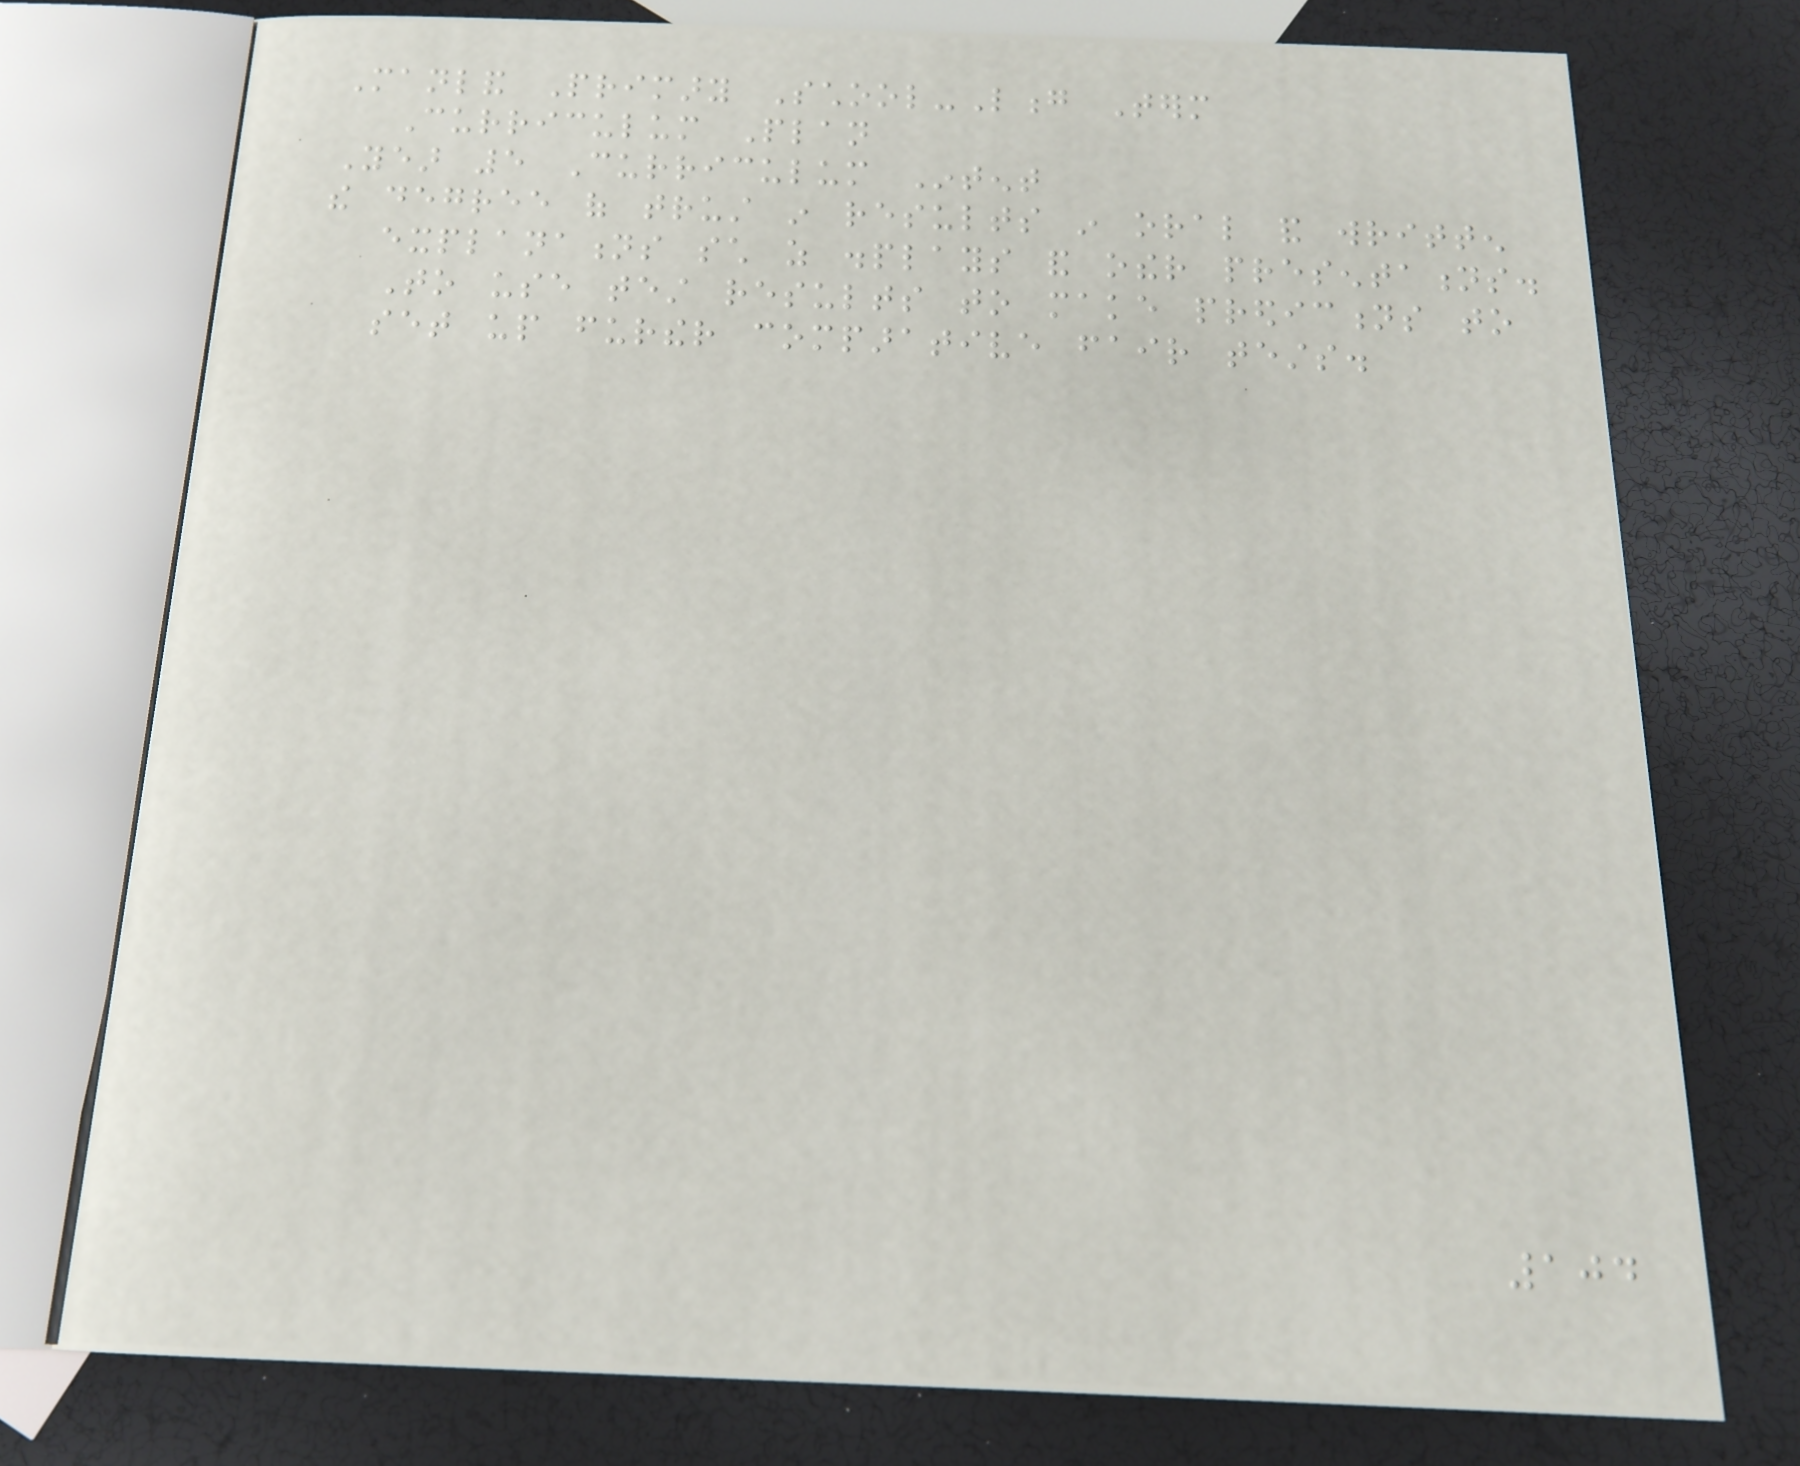Manland Primary School-Long Term
Curriculum Plan
Year 5 Curriculum Intent
the degree of trust in results in oral and written
explanations such as displays and other presentations.
To use test results to make predictions to
set up further comparative fair tests.
104
